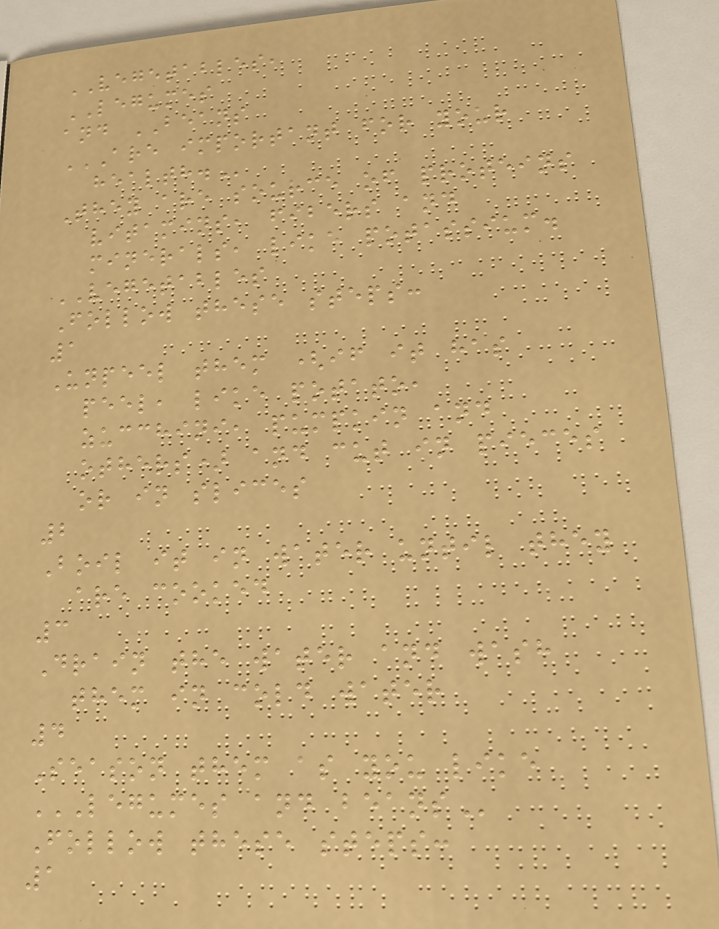VEGETABLES,
LEGUMES
and BEANS
ARE IMPORTANT FOR YOUR
HEALTH.
They are source of proteins
vitamins, fibers and
minerals, like potassium.
VEGETABLES
Follow these steps:
1
Unpeel them (if it has
peel, like potato,
zucchini, pumpkin and
others) and cut in pieces
or in slices
2
Boil it in water until they
are cooked
3
Drain the water and wash
them in cold water
4
Season them as you like
LEGUMES AND BEANS
Follow these steps:
1
